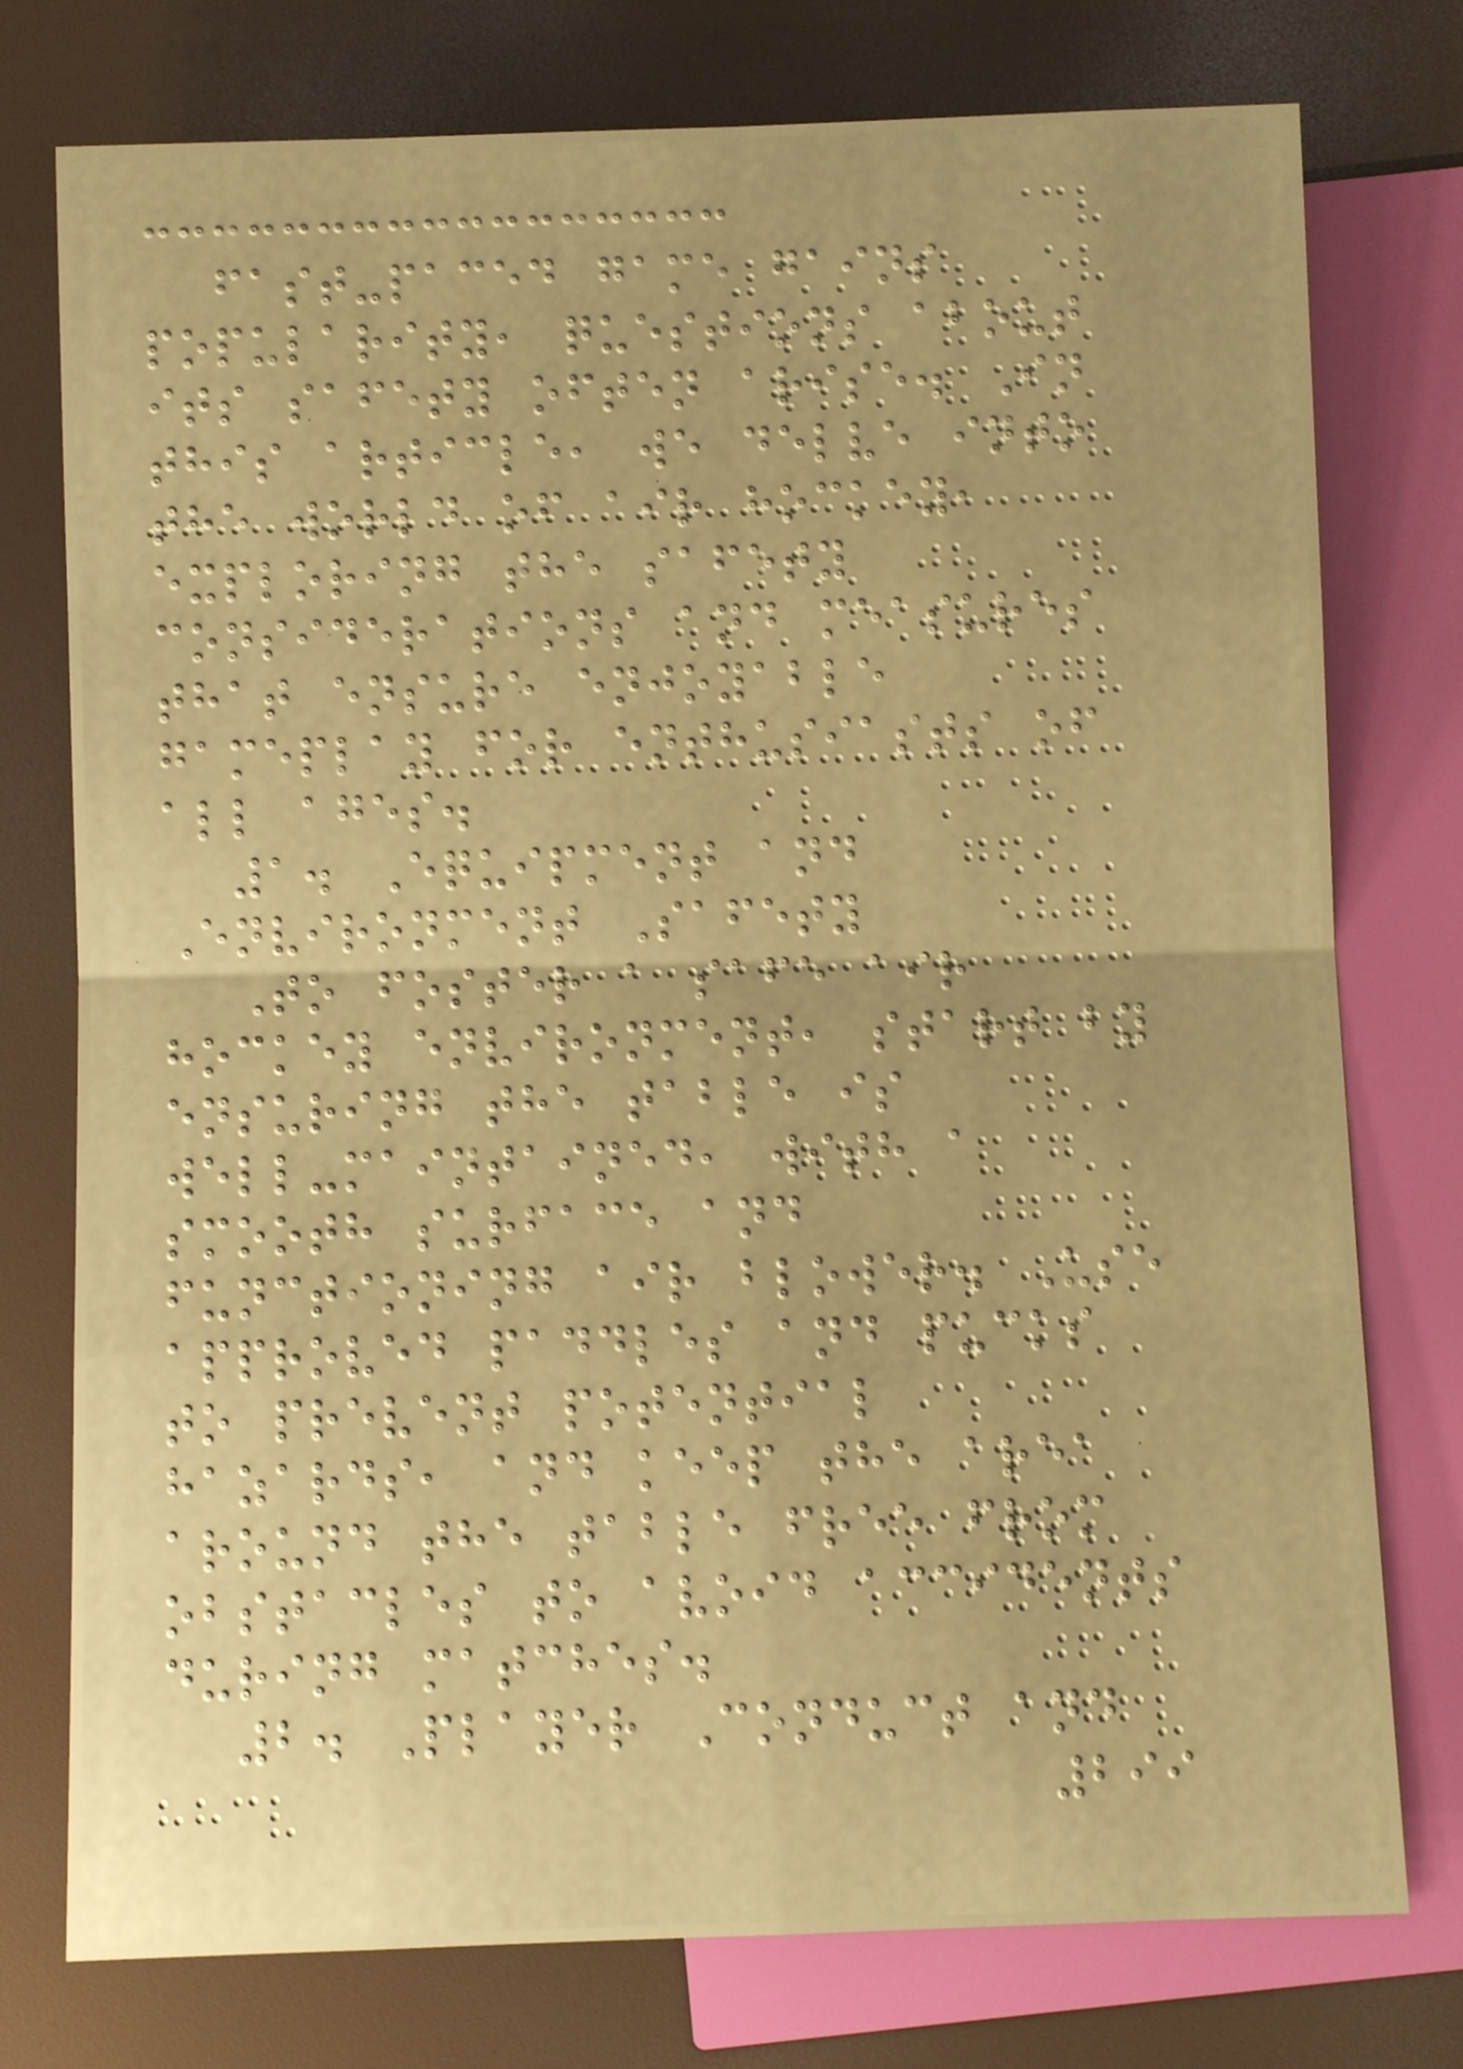fast-paced game gains
popularity, questions about
its safety often arise. In
this article, we delve into
the world of air hockey,
exploring the safety
considerations and measures
that ensure enjoyable
gameplay for enthusiasts of
all ages.
1. Equipment and
Environment Safety
To foster a safe air
hockey environment, start by
ensuring the table is
well-maintained, with a
smooth surface and
functioning air blower. Use
approved paddles and pucks
to prevent potential
hazards, and keep the area
around the table free from
obstacles to avoid accidents
during matches.
2. Player Conduct and
299
